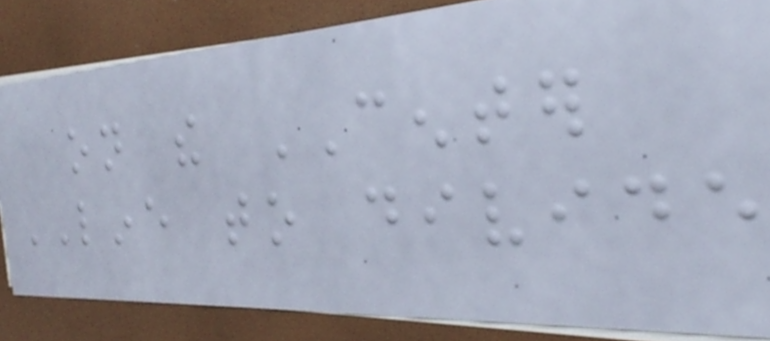on the CENTER
LINE to divide
